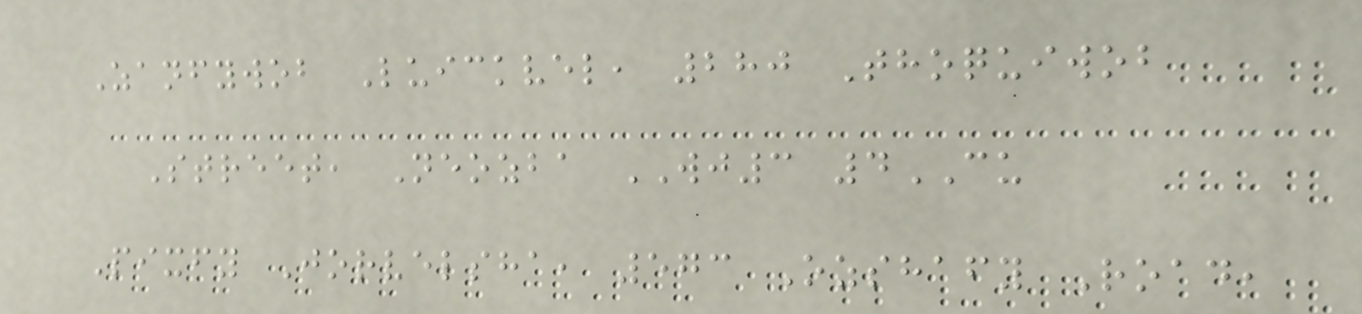Zanfywob Luickvel, 280 Thoquiwob
Street, Neozba WJ3 4CU
Pixfy Jorvelsha, 573 Ozshafy Road,
